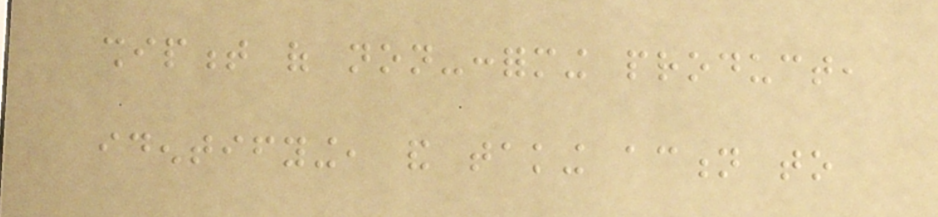shipment of non-conforming product,
identifying, and taking action to
